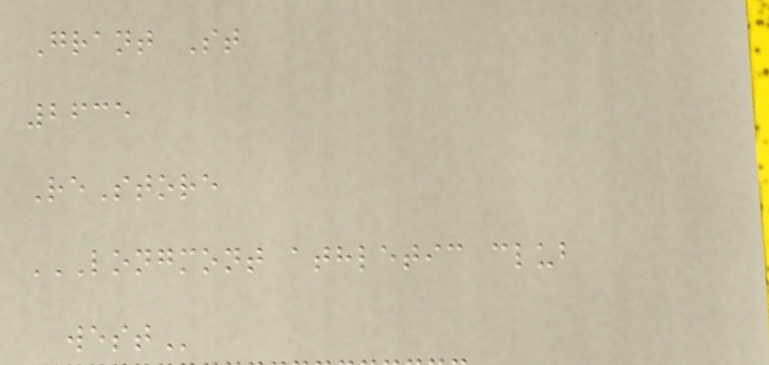Grant St
2635
ReStore
LONGMONT ATHLETIC CLUB
WEST
